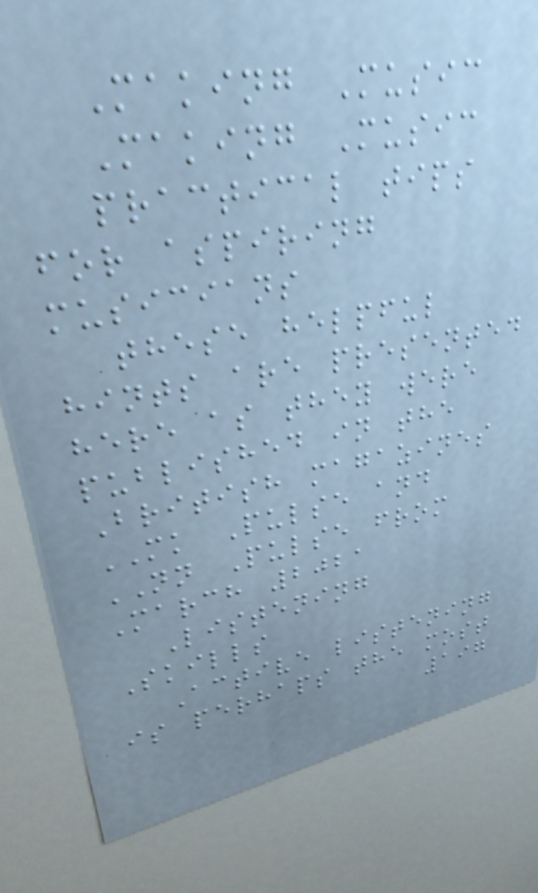Making Music
Making Music
practical tips
for aspiring
musicians
these helpful
hints are presented
here as they were
published in the
British magazines
MK Pulse and
NN Pulse from
March 2021
Listening
Skills
Active listening
is perhaps the most
197
